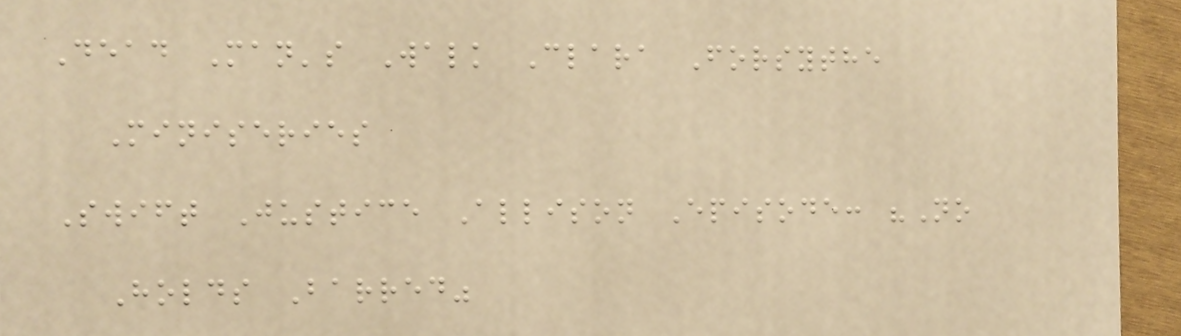Dead Man's Walk Clara Forsythe
Miniseries
Swift Justice Allison Episode: "No
Holds Barred"
